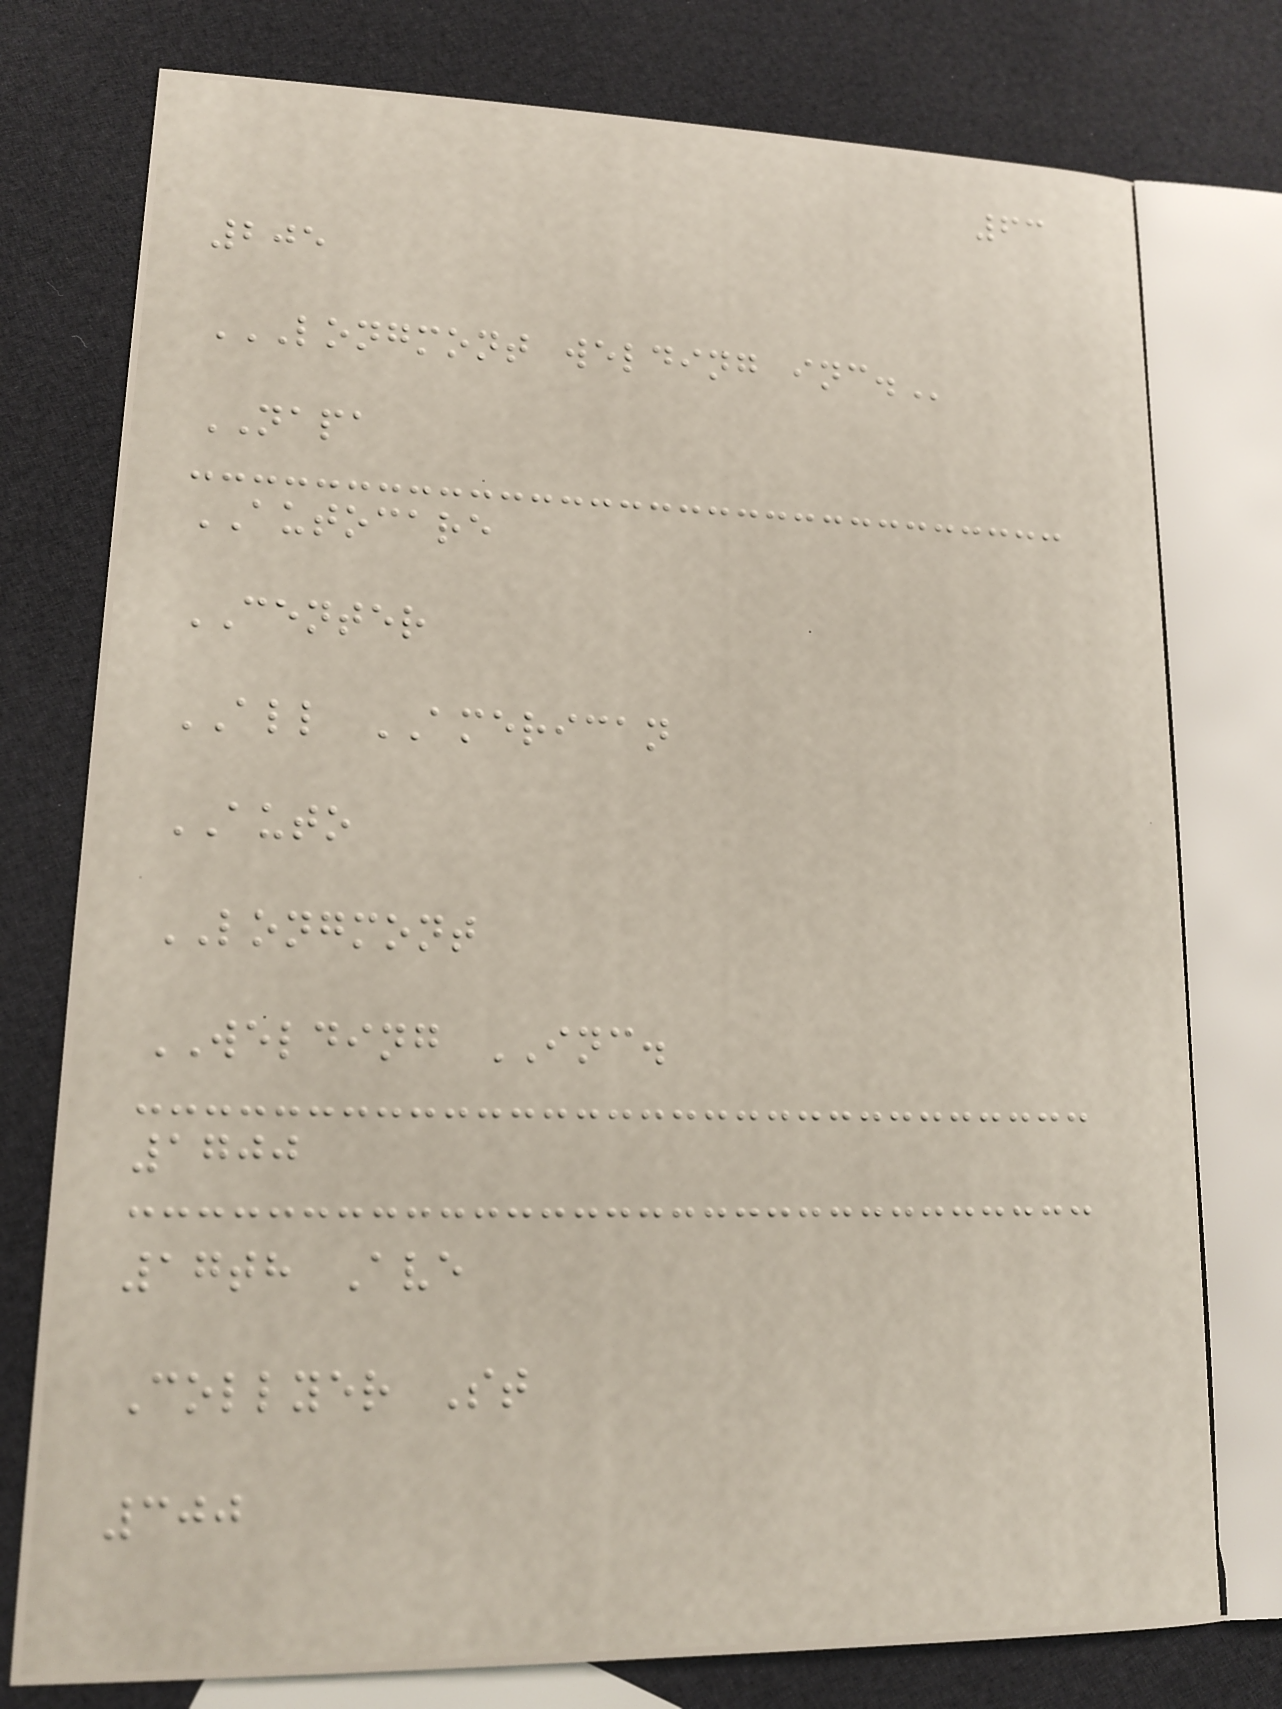63
205
LONGMONT WELDING INC.
NAPA
AUTOCARE
CENTER
ALL AMERICAN
AUTO
LONGMONT
WELDING INC.
1700
17th Ave
Collyer St
300
